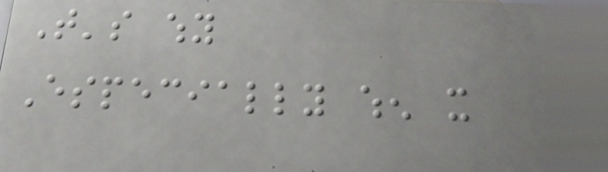That's why
Especially when it
